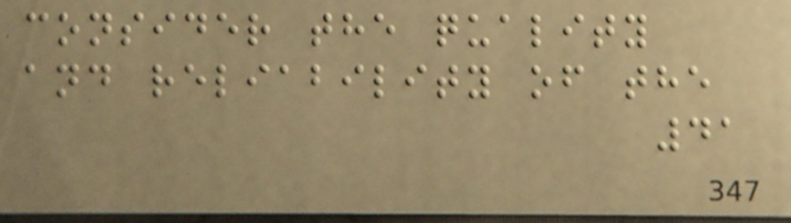consider the quality
and reliability of the
41
